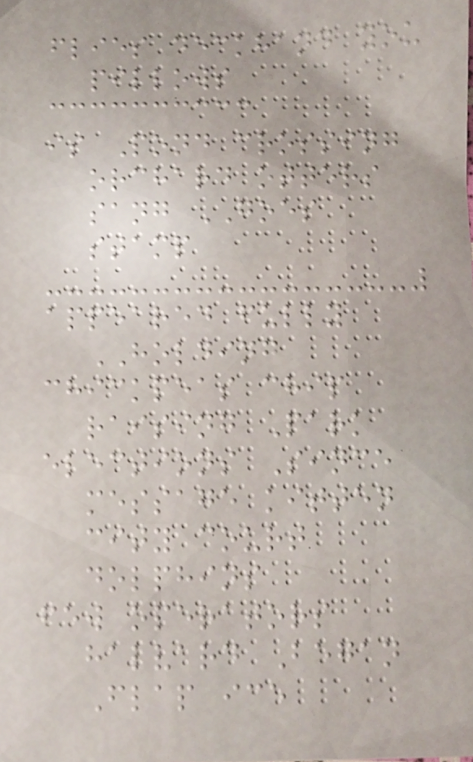flies deckhand you
pillows
is Pond crossing
orchard otters
sang GOES
stamp
appeared fully
HOLDING
chickpeas chip
raising Park
elections Since
message kitten
city court
dolphins
few operators
halvard Began
Flap ice
